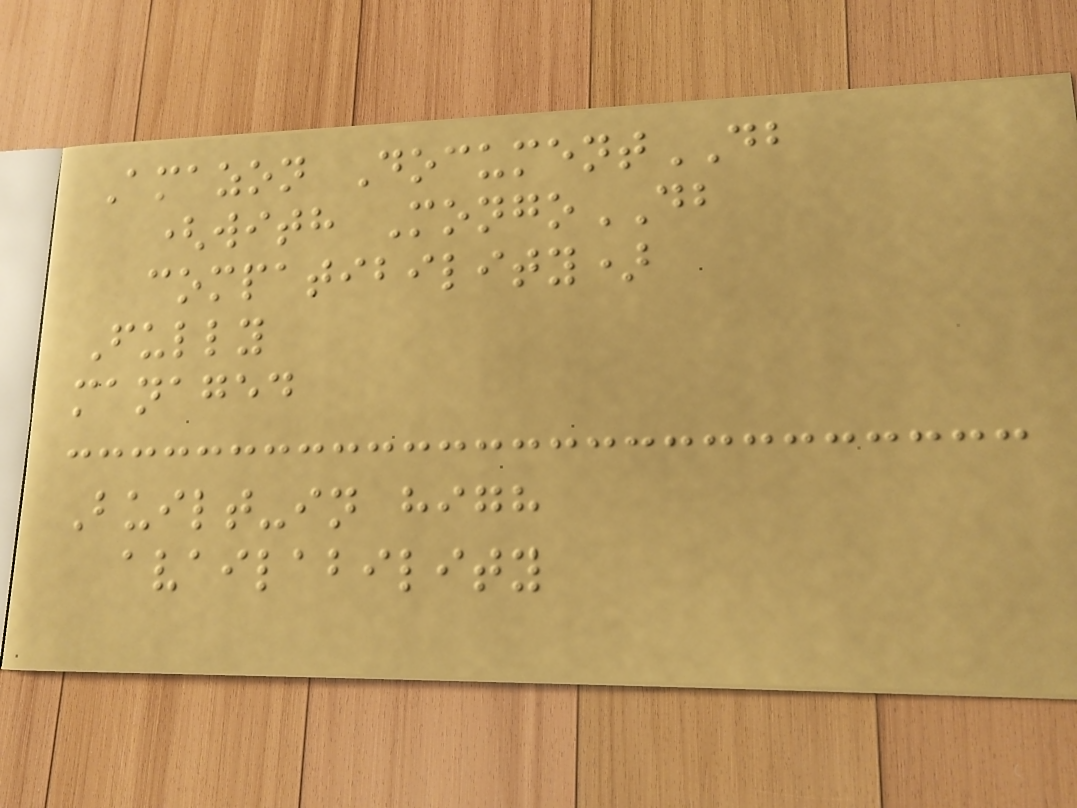Amazon DocumentDB
(with MongoDB
compatibility)
Fully
managed
Built-in high
availability
